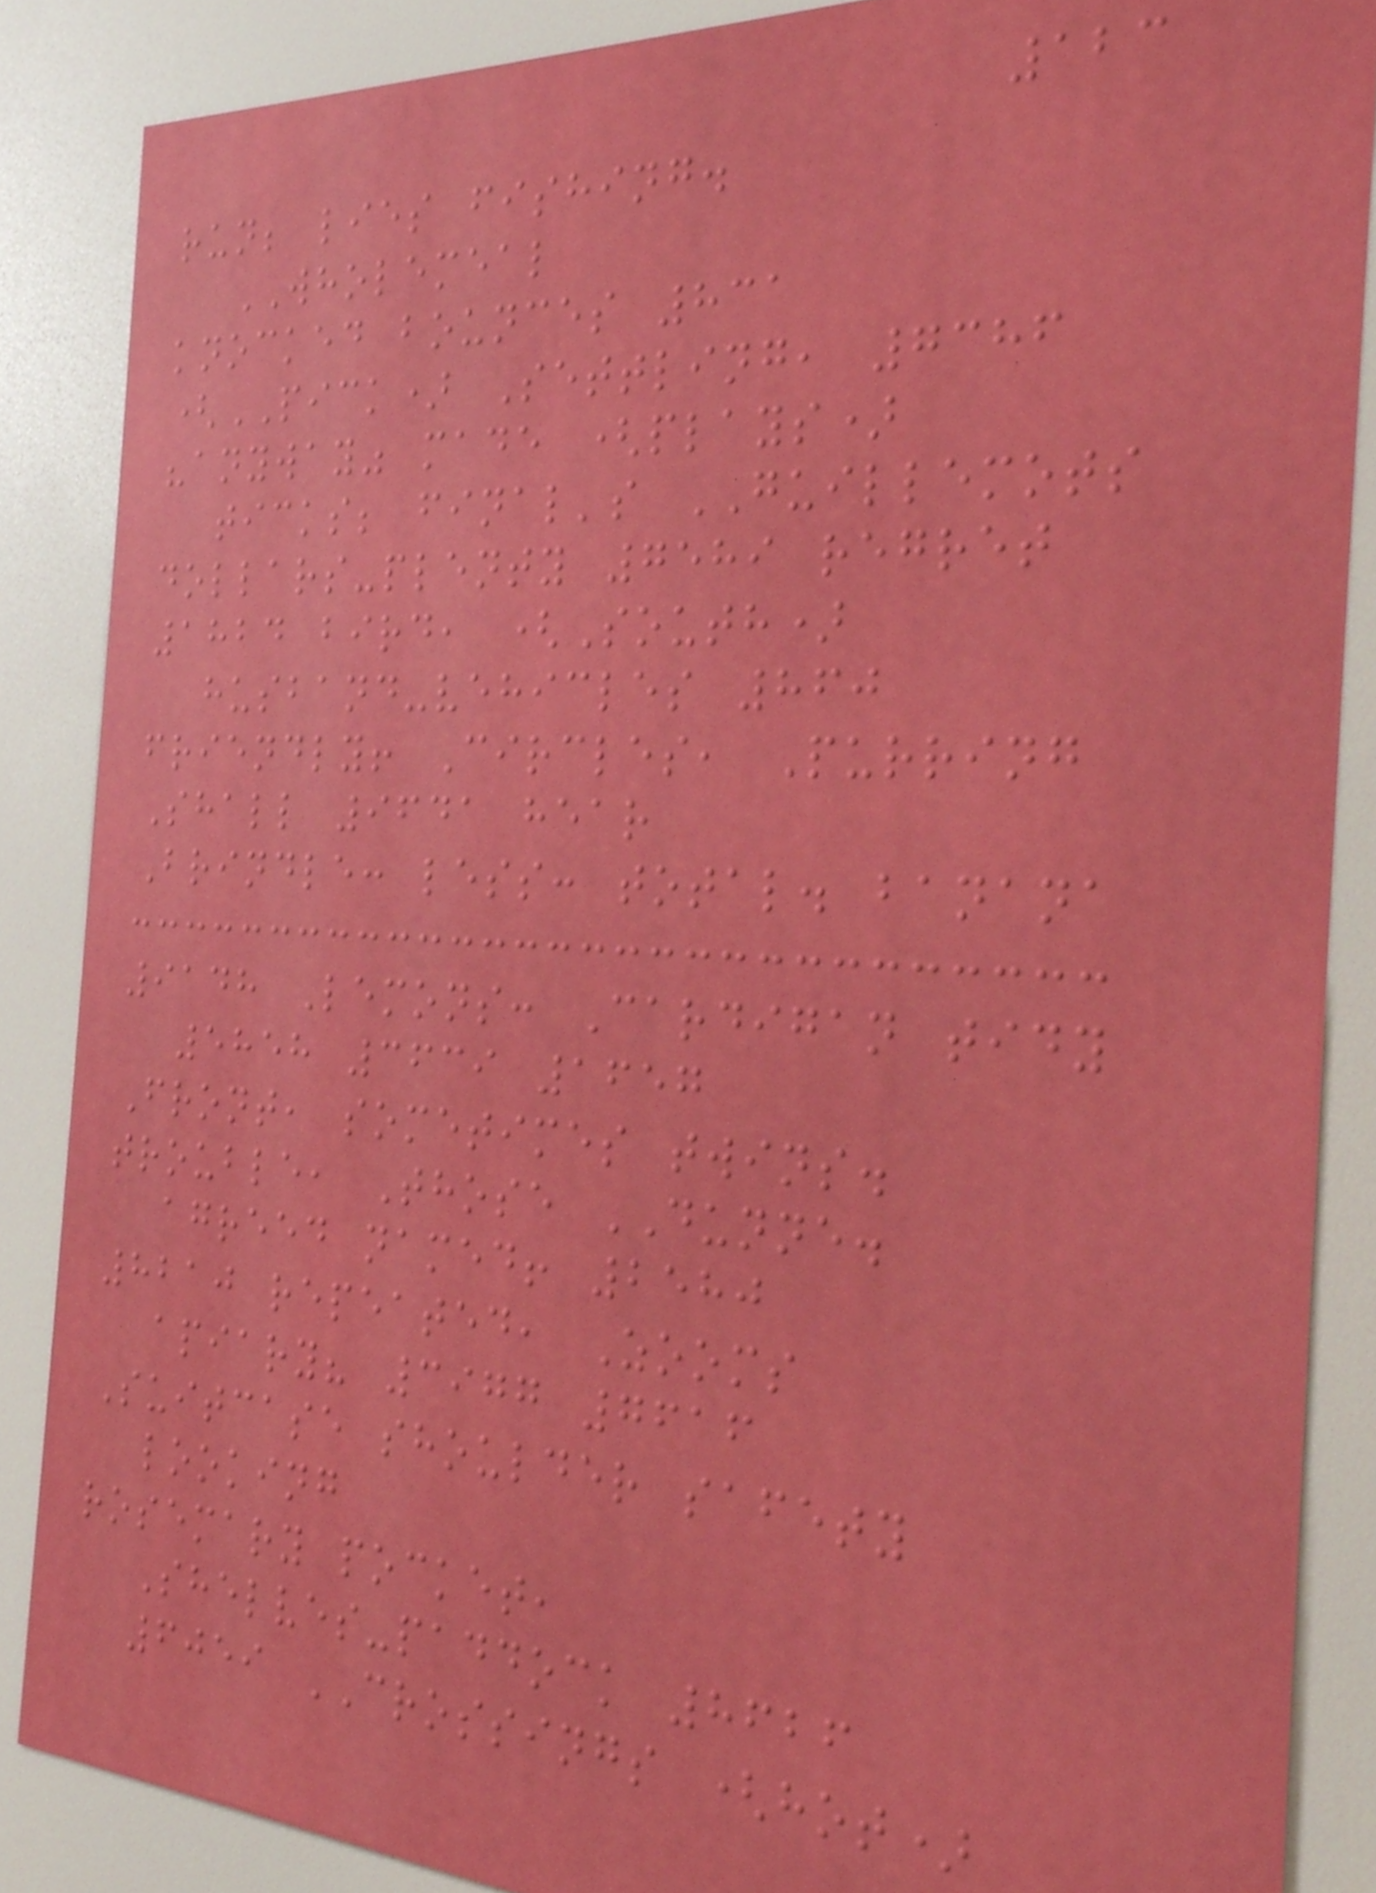123
run; lies fishing.
WHOLEMEAL
knocked bounces 831
(PICK) Settling, 7386
"anyway" made (plays)
ticks; final's GUILLEMOTS
dollars-plenty 7589 regret
1824 bird, (South)
husband-vehicles 860
friendly! Circles, Purring
Shall 9641 hear
Brindle: less: total. banana
9148 Lemons: Cardigan tidy
5858 3639 1657
Front, sometimes twins.
trouble, Those DUNNE.
agreed named! 2580
8210 repeated, Zooms
apiary? 3977 7616
Suitcase shoulder safety
looking
rosemary pocket,
Shelves-paddock 8626
6059 CROSSINGS (hot)
